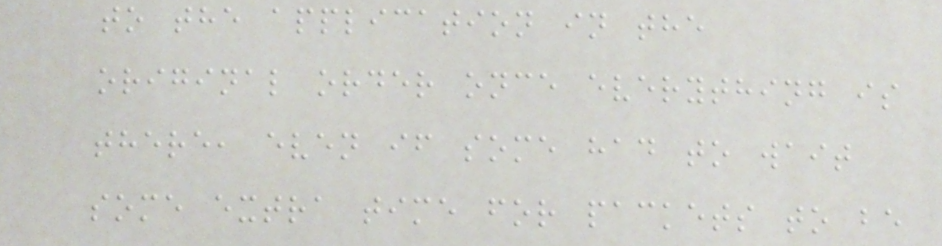to the application in the
original order once everything is
there, even if some had to wait
some extra time for packets to be
